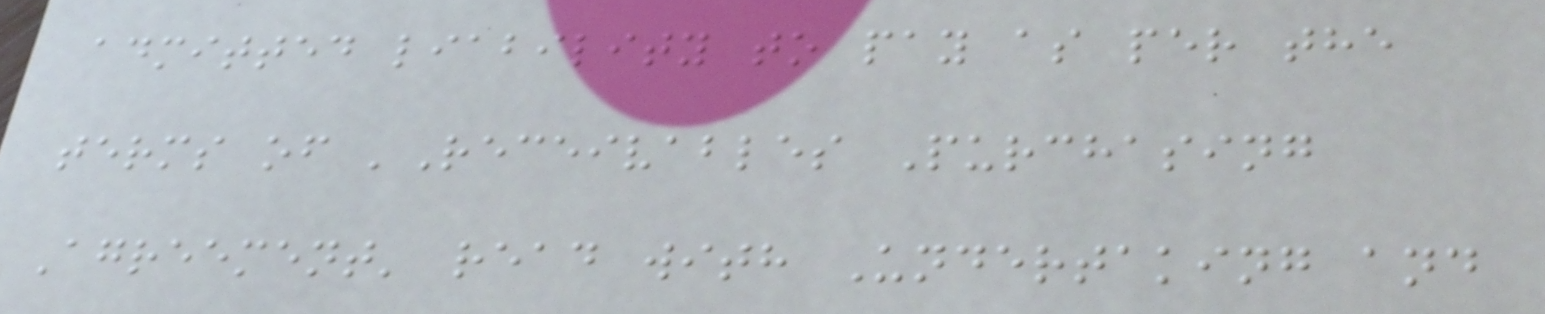admitted liability to pay as per the
terms of 'Receivables Purchasing
Agreement' read with Undertaking and
